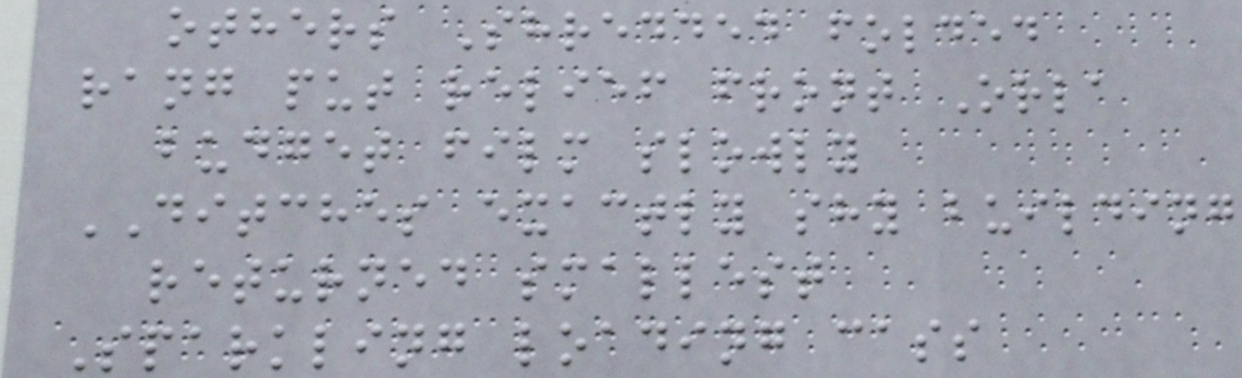others Shredded folded
rang put relief front Orla
budget film slowly
DITCHES exactly shy building
returned smallest
Sparkling loading cass
